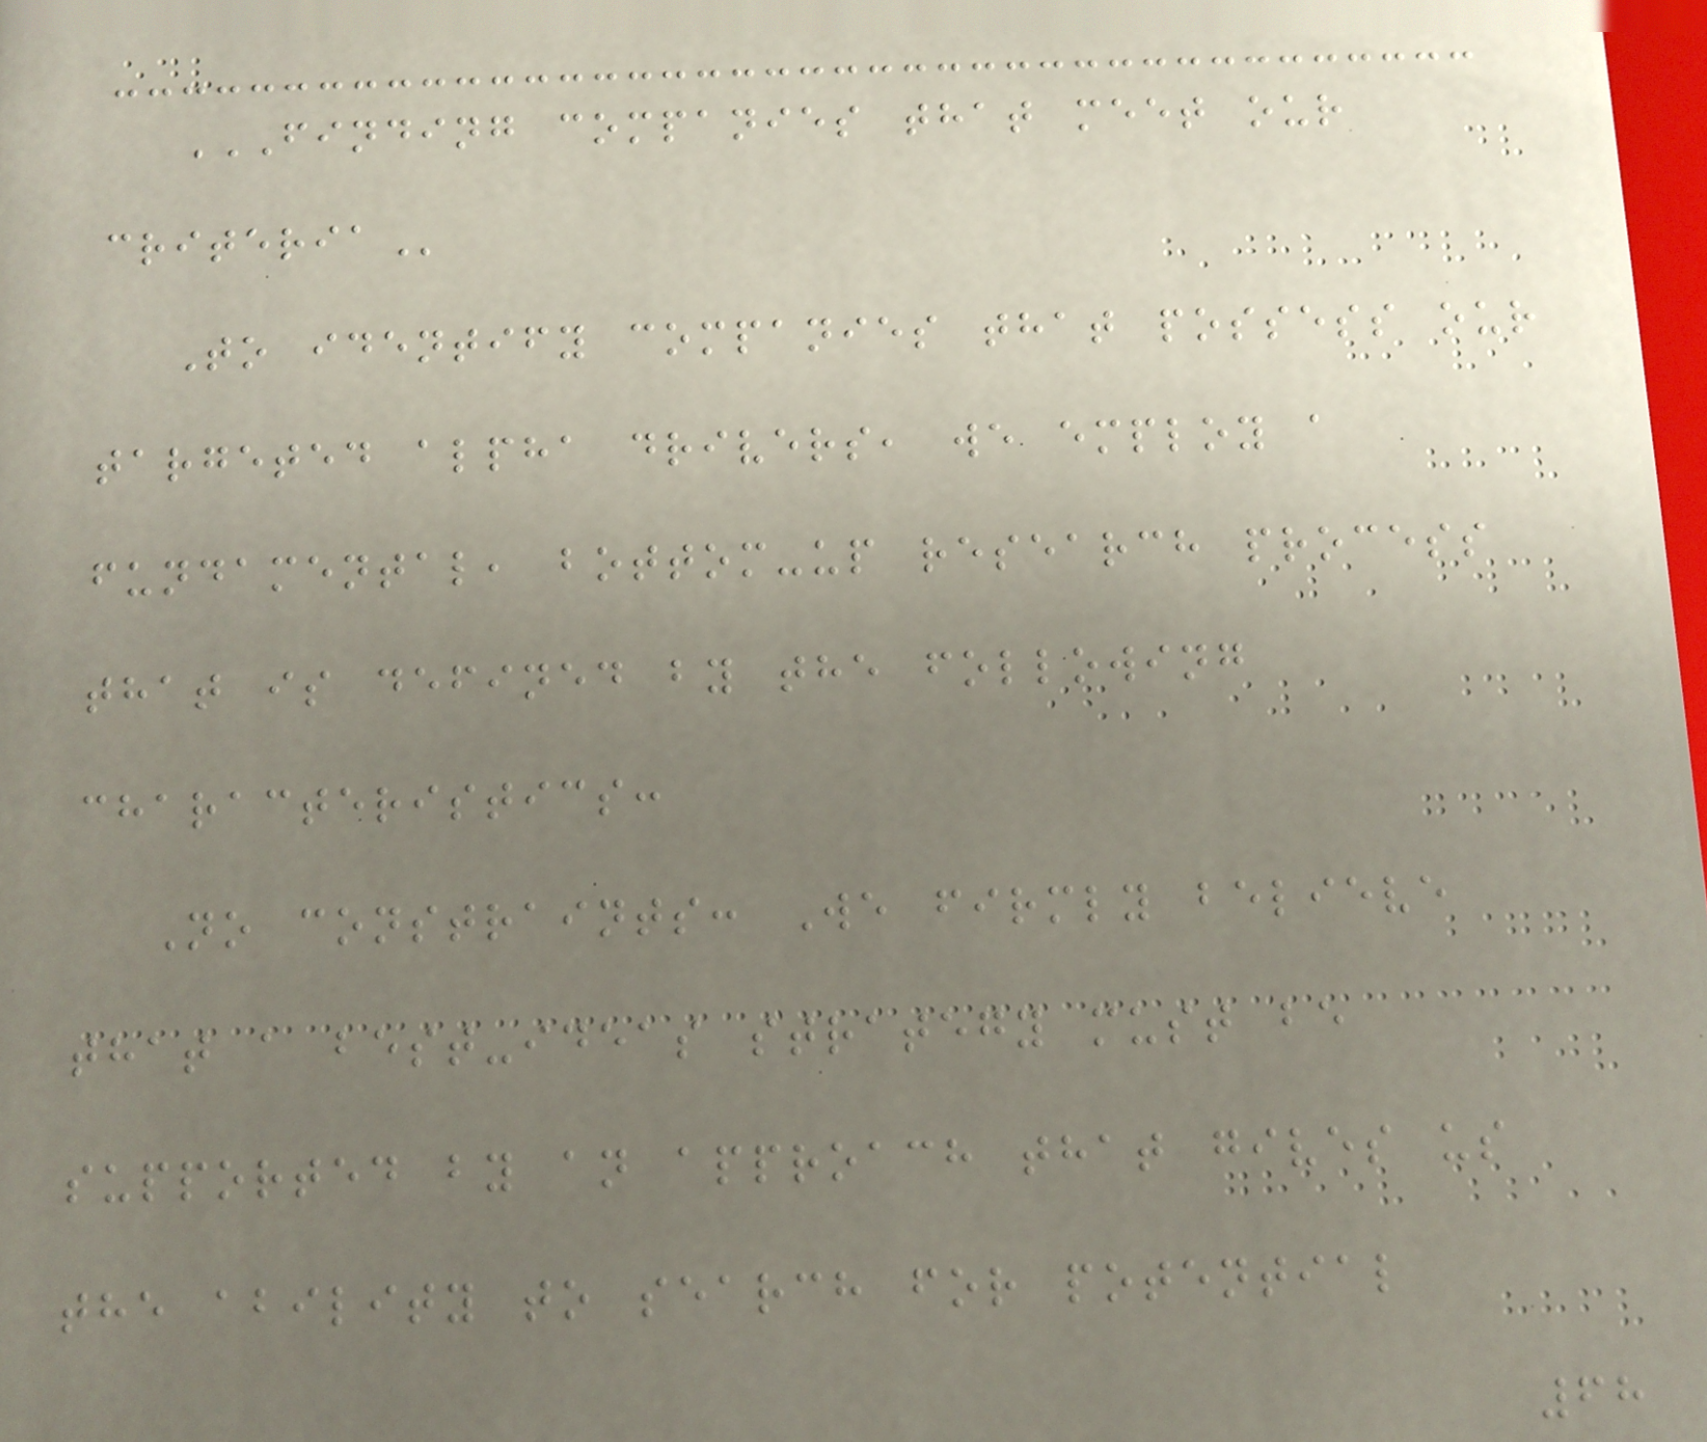FINDING COMPANIES THAT MEET OUR
CRITERIA
To identify companies that possess our
targeted alpha drivers, we employ a
fundamental, bottom-up research process
that is defined by the following
characteristics:
No constraints: We firmly believe
that a best-ideas strategy must be
supported by an approach that gives us
the ability to search for potential
68
